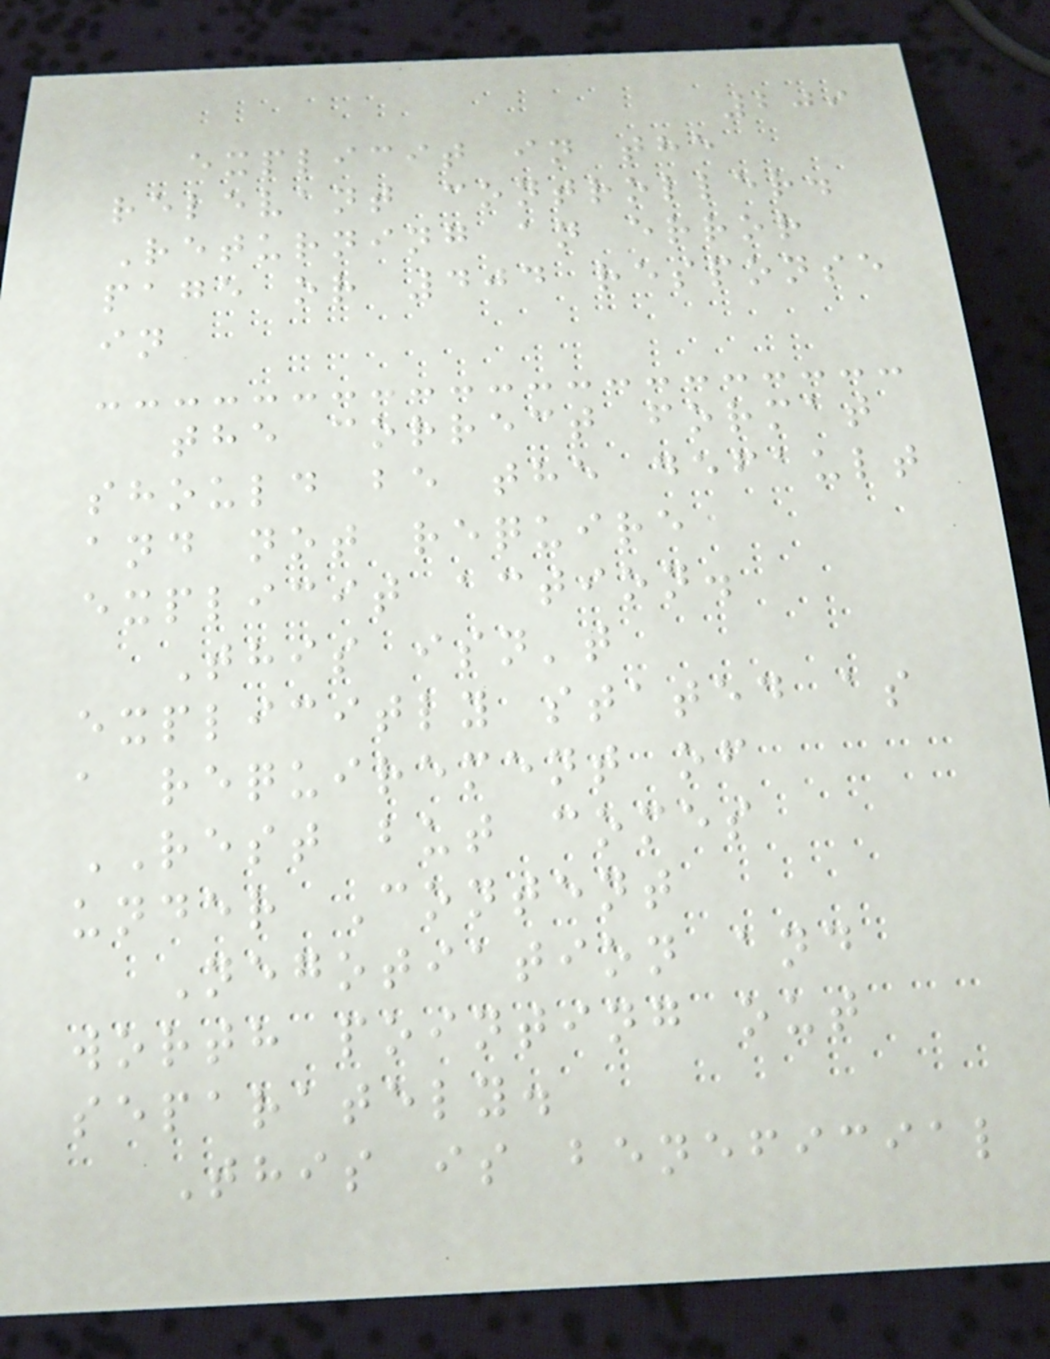209
explicit in the
relevant controller.
Returning an error
page or 404 response
in
the correct format
should be the default
and not require
explicit action.
This isn't
explicitly stated as
a requirement of
REST but comes
under Content
Negotiation and
worth pointing out
separately.
This is beneficial
